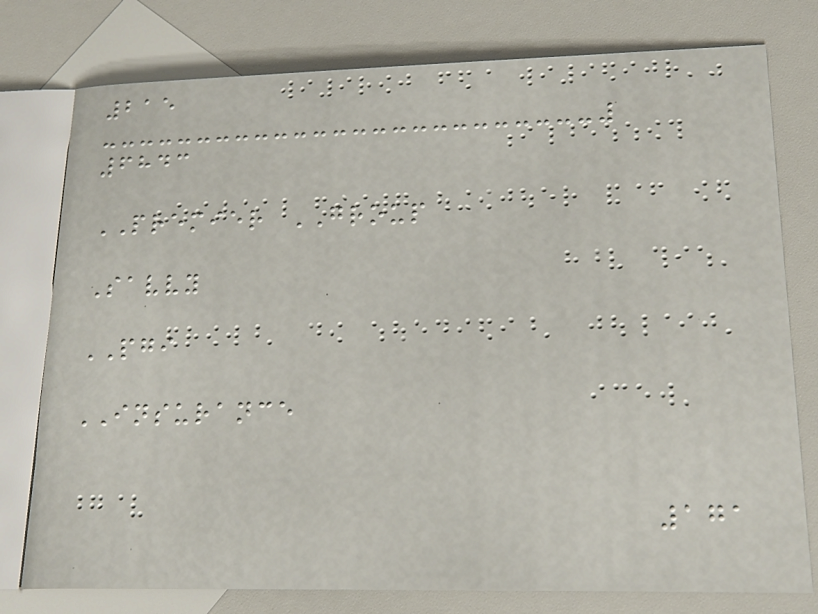215
6843
PREMIER GROUP
Savvy
PGI
INSURANCE
171
